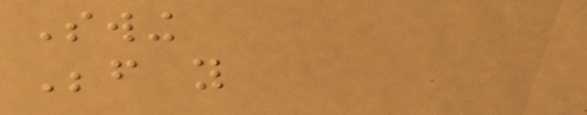Swing
Before you
